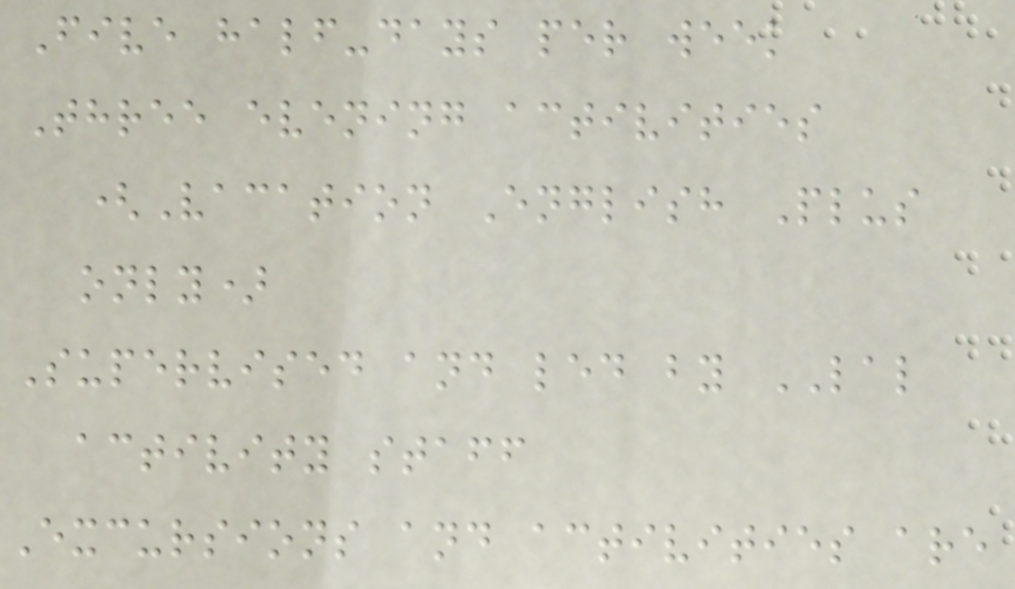Five half-days per week
Three evening activities
(Vacation English Plus
only)
Supervised and led by LAL
activity staff
Excursions and activities are
